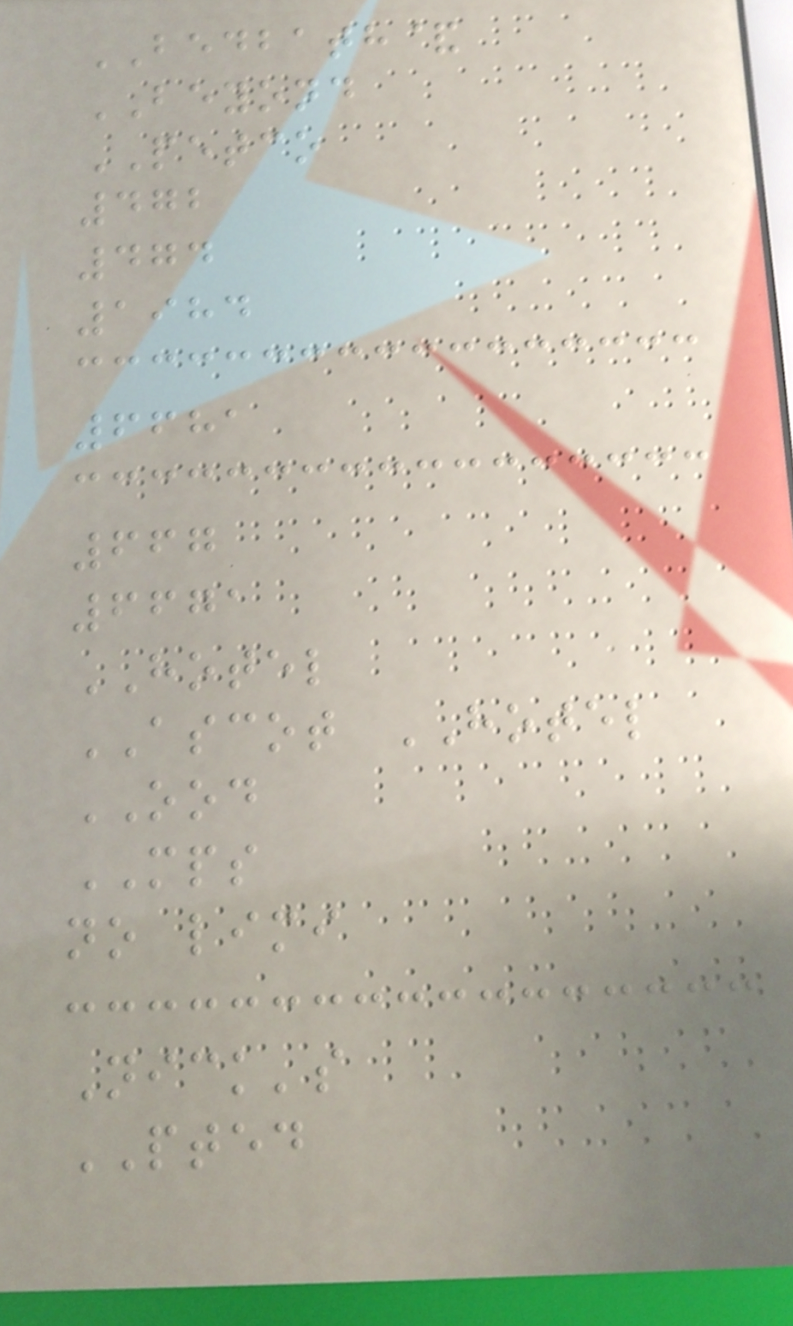BEDBATH&
BEYOND
PETCO
472
474
1984
6681
667
6671
HOTEL
ASCOT HOTEL
OOD
MPS
no limi
Nick's
PTED
